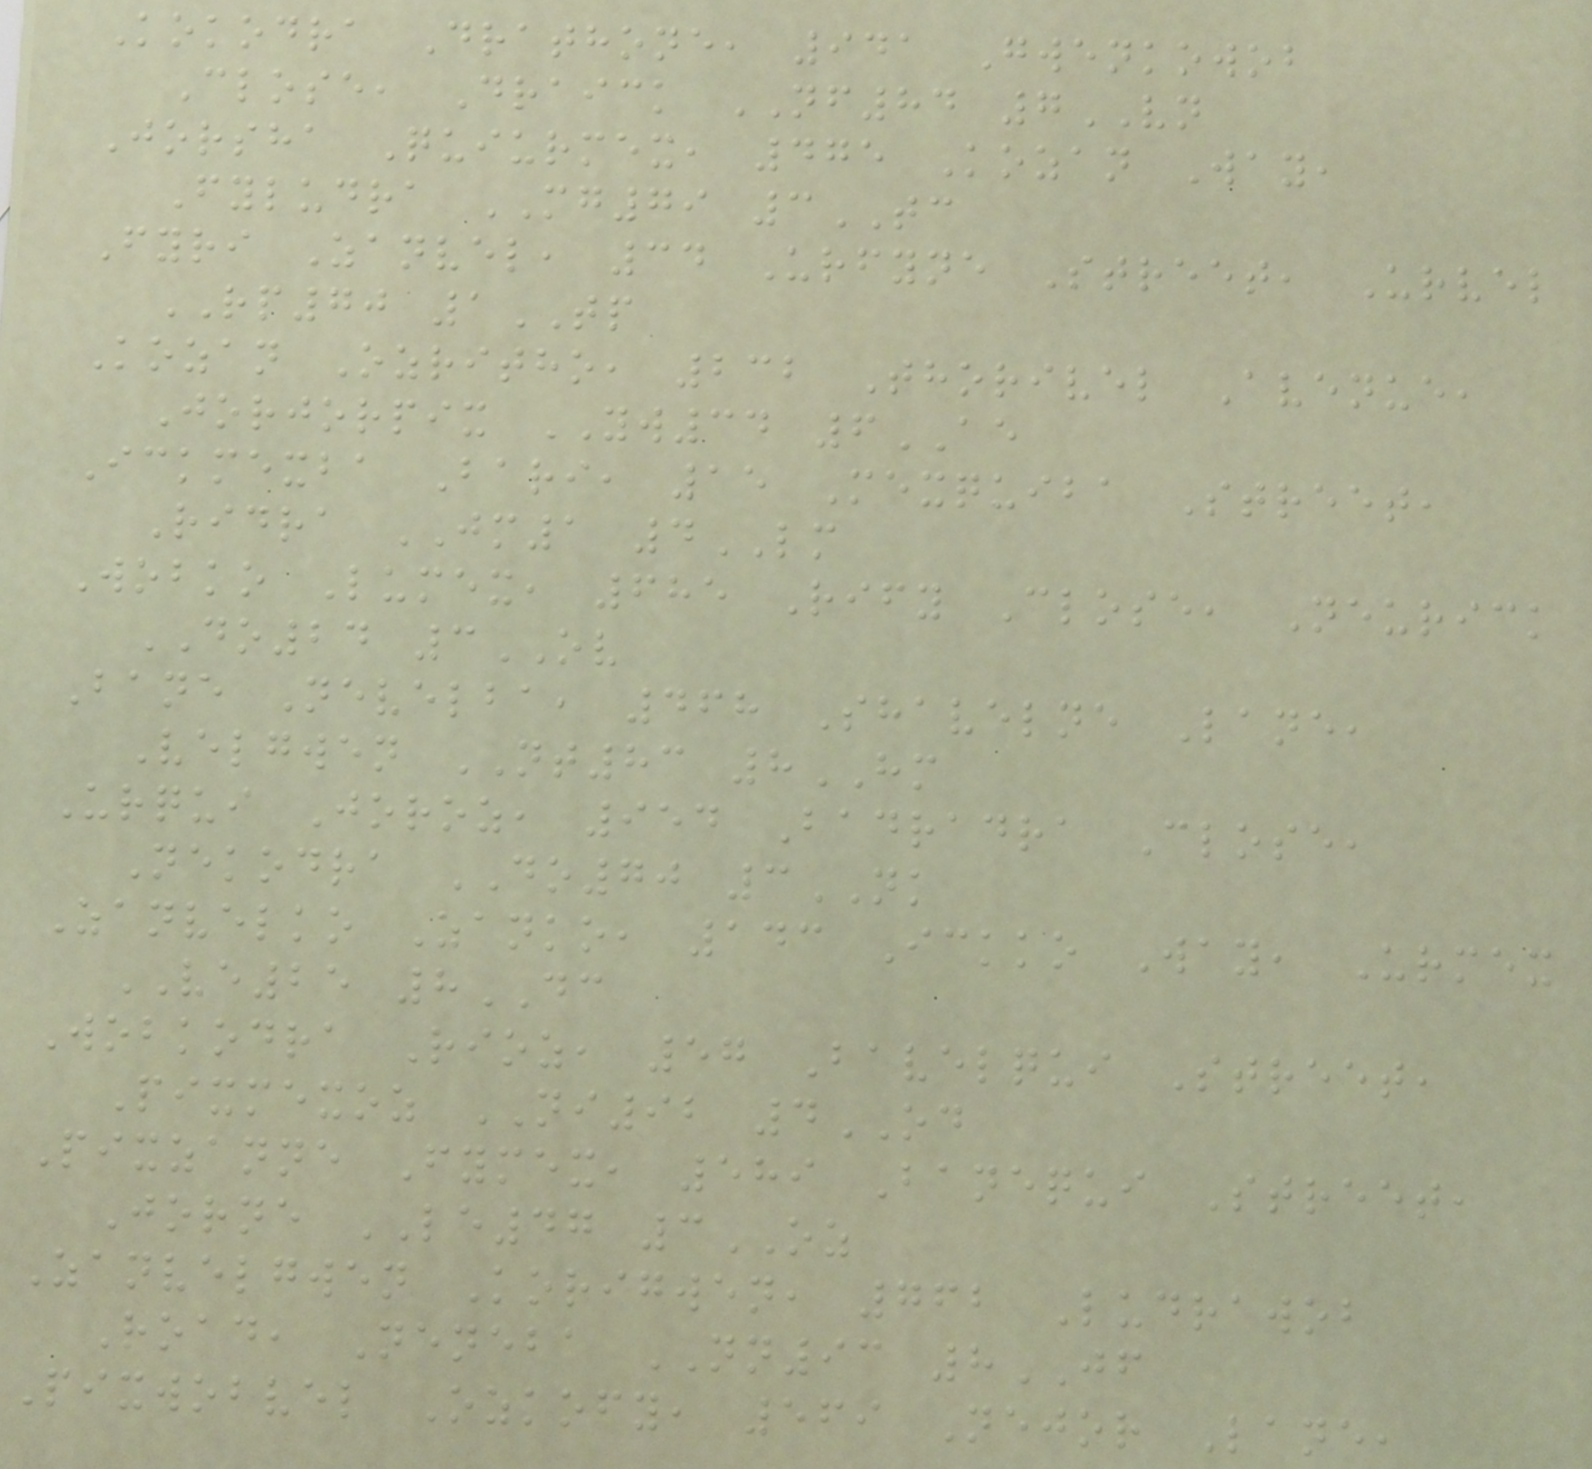Kokodra Drathone, 941 Gwenkowob
Close, Draick NF84 7VN
Jorsha Quiurmex, 475 Kozan Way,
Fyludra MG79 3TC
Fyri Zanvel, 34 Urfyne Street, Urvel
RP70 1TP
Kozan Ozritho, 232 Thorivel Avenue,
Jorjorpix YW34 6AE
Ickmexba Bari, 15 Mexquiba Street,
Ridra JM1 4LM
Wobko Lumex, 685 Rify Close, Neurick
DO24 3OV
Bane Nevelba, 468 Shavelne Lane,
Velgwen NT83 8HM
Urqui Joroz, 954 Badradra Close,
Nekodra DO70 3NK
Zanvelko Zanko, 143 Ickko Way, Urmex
VE25 8DC
Wobkodra Rioz, 57 Bavelqui Street,
Pixmexoz NI92 4OD
Pixzanne Fymex, 589 Banequi Street,
Jorne LE47 3OZ
Zanvelgwen Korigwen, 762 Ludrawob
Road, Neneba NN93 8JF
Pixwobvel Ozkofy, 569 Nejor Lane,
